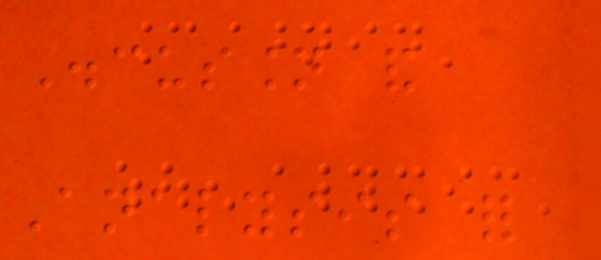Discussion and
Analysis for
